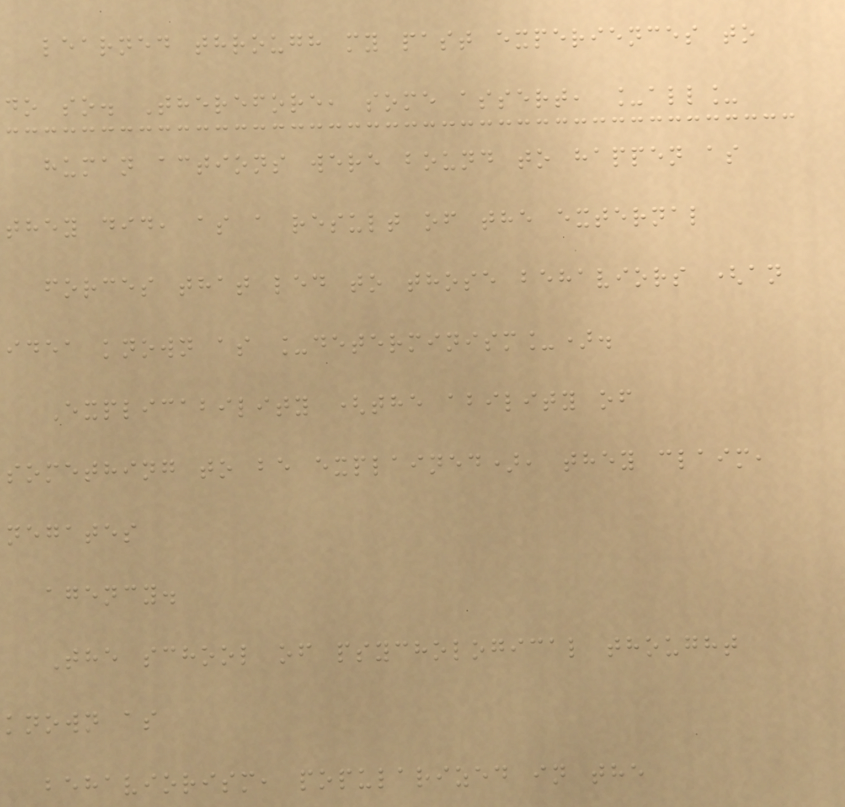learned through my past experiences to
do so. Therefore, some assert, _all_
human actions were bound to happen as
they did, as a result of the external
forces that led to those behaviors (an
idea known as _determinism_).
Explicability (the ability of
something to be explained), they claim,
negates
agency.
The school of psychological thought
known as
behaviorism, popularized in the
